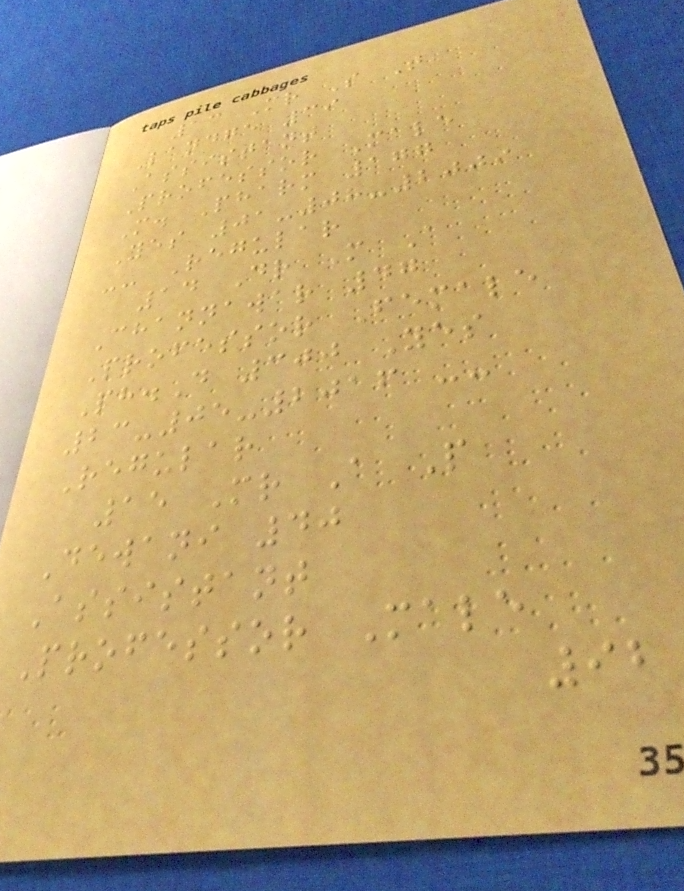13 Mr S T
Landge 39
Assistant
Professor Male
M. Pharm 177
Yes 01-08-2009
-- Regular
14 Dr M A
Channawar 47
Professor Female
Ph.D 300 Yes
23-05-2016 --
Regular
15 Mr A P
Dewani 40
Assistant
Professor Male
92
